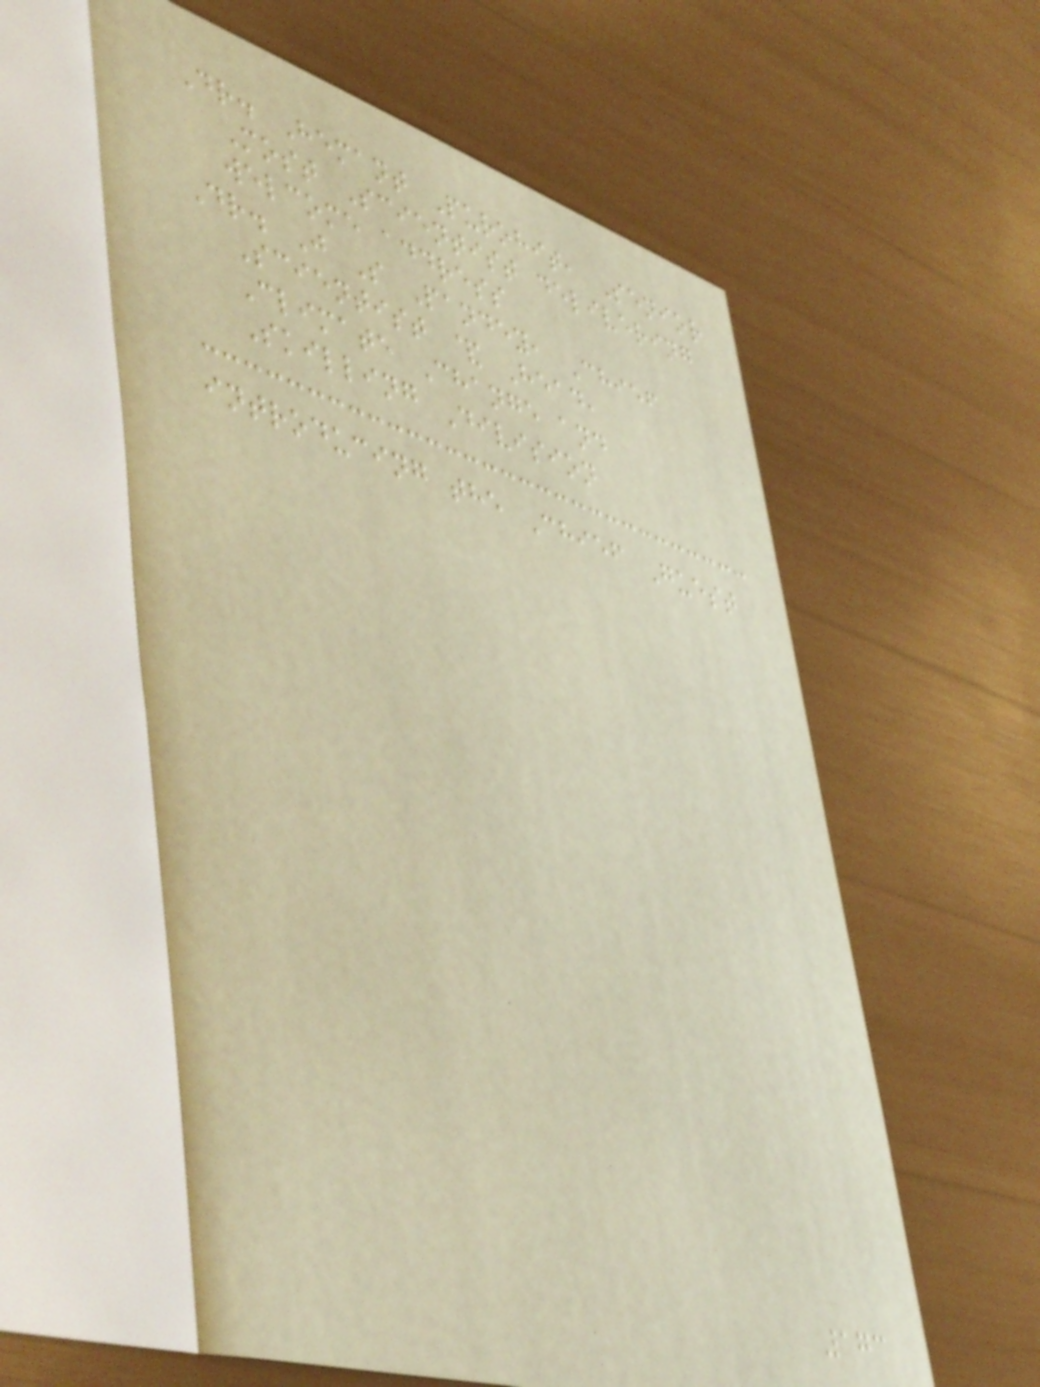Dr. Hemant Purohit, Senior
Most Scientist delivering
welcome address
Dr. J S Pandey, Chief
Scientist & Head,
Climate Change and
Skilling Division
introducing the Chief Guest
173
